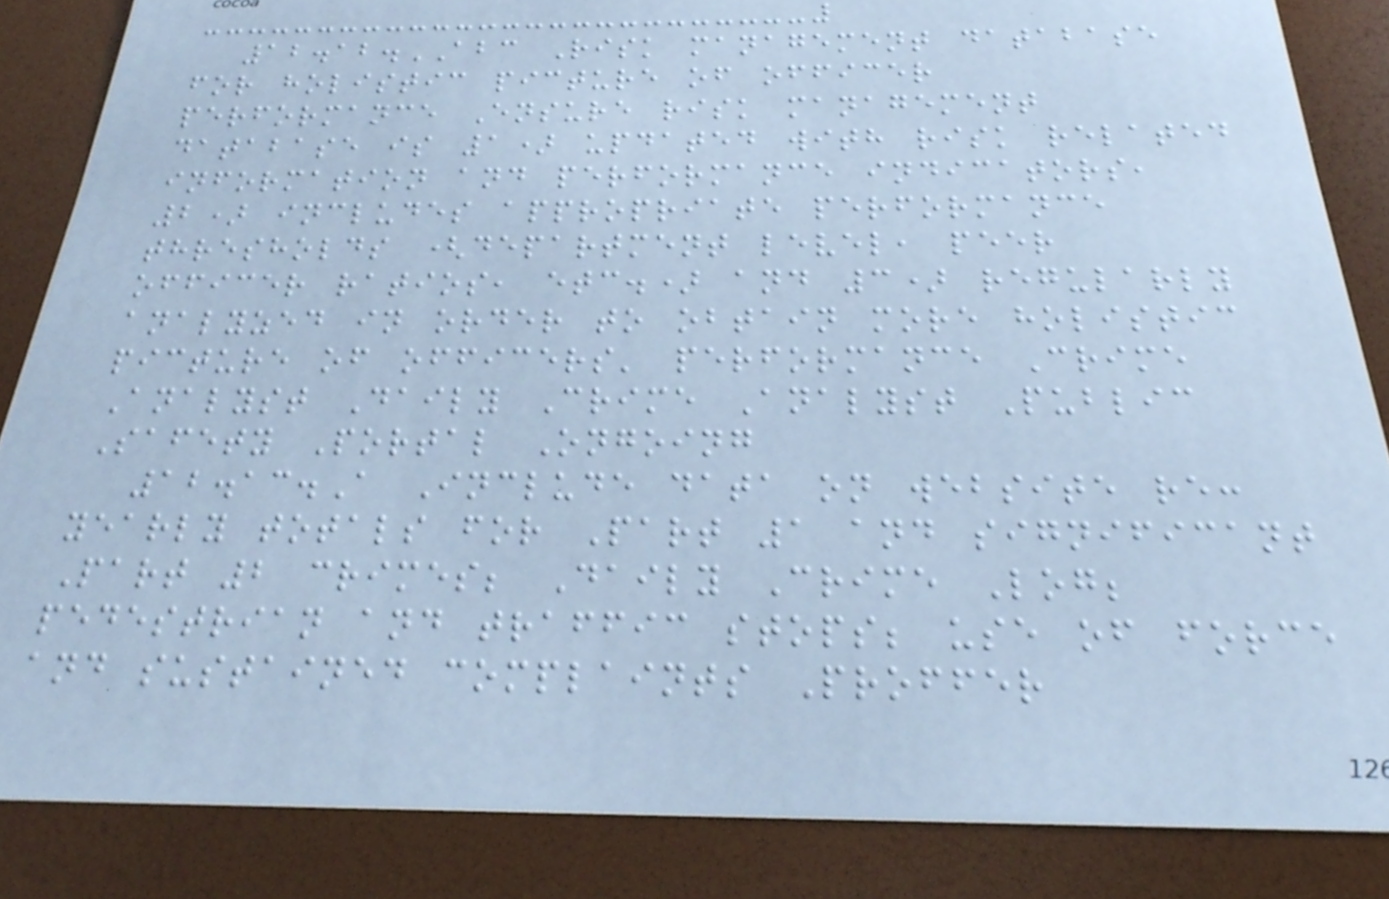12.12.ABC Risk management database
for holistic picture of officer
performance Ensure risk management
database is 1) updated with risk related
information and performance indicators,
2) includes appropriate performance
thresholds (department level, peer
officer ratios, etc.) and 3) regularly
analyzed in order to obtain more holistic
picture of officers' performance Crime
Analyst Daily Crime Analyst Public
Safety Portal Ongoing
12.13.A Include data on website re:
yearly totals for Part 1 and significant
Part 2 crimes; Daily Crime Log;
pedestrian and traffic stops; use of force
and sustained complaints Proffer
